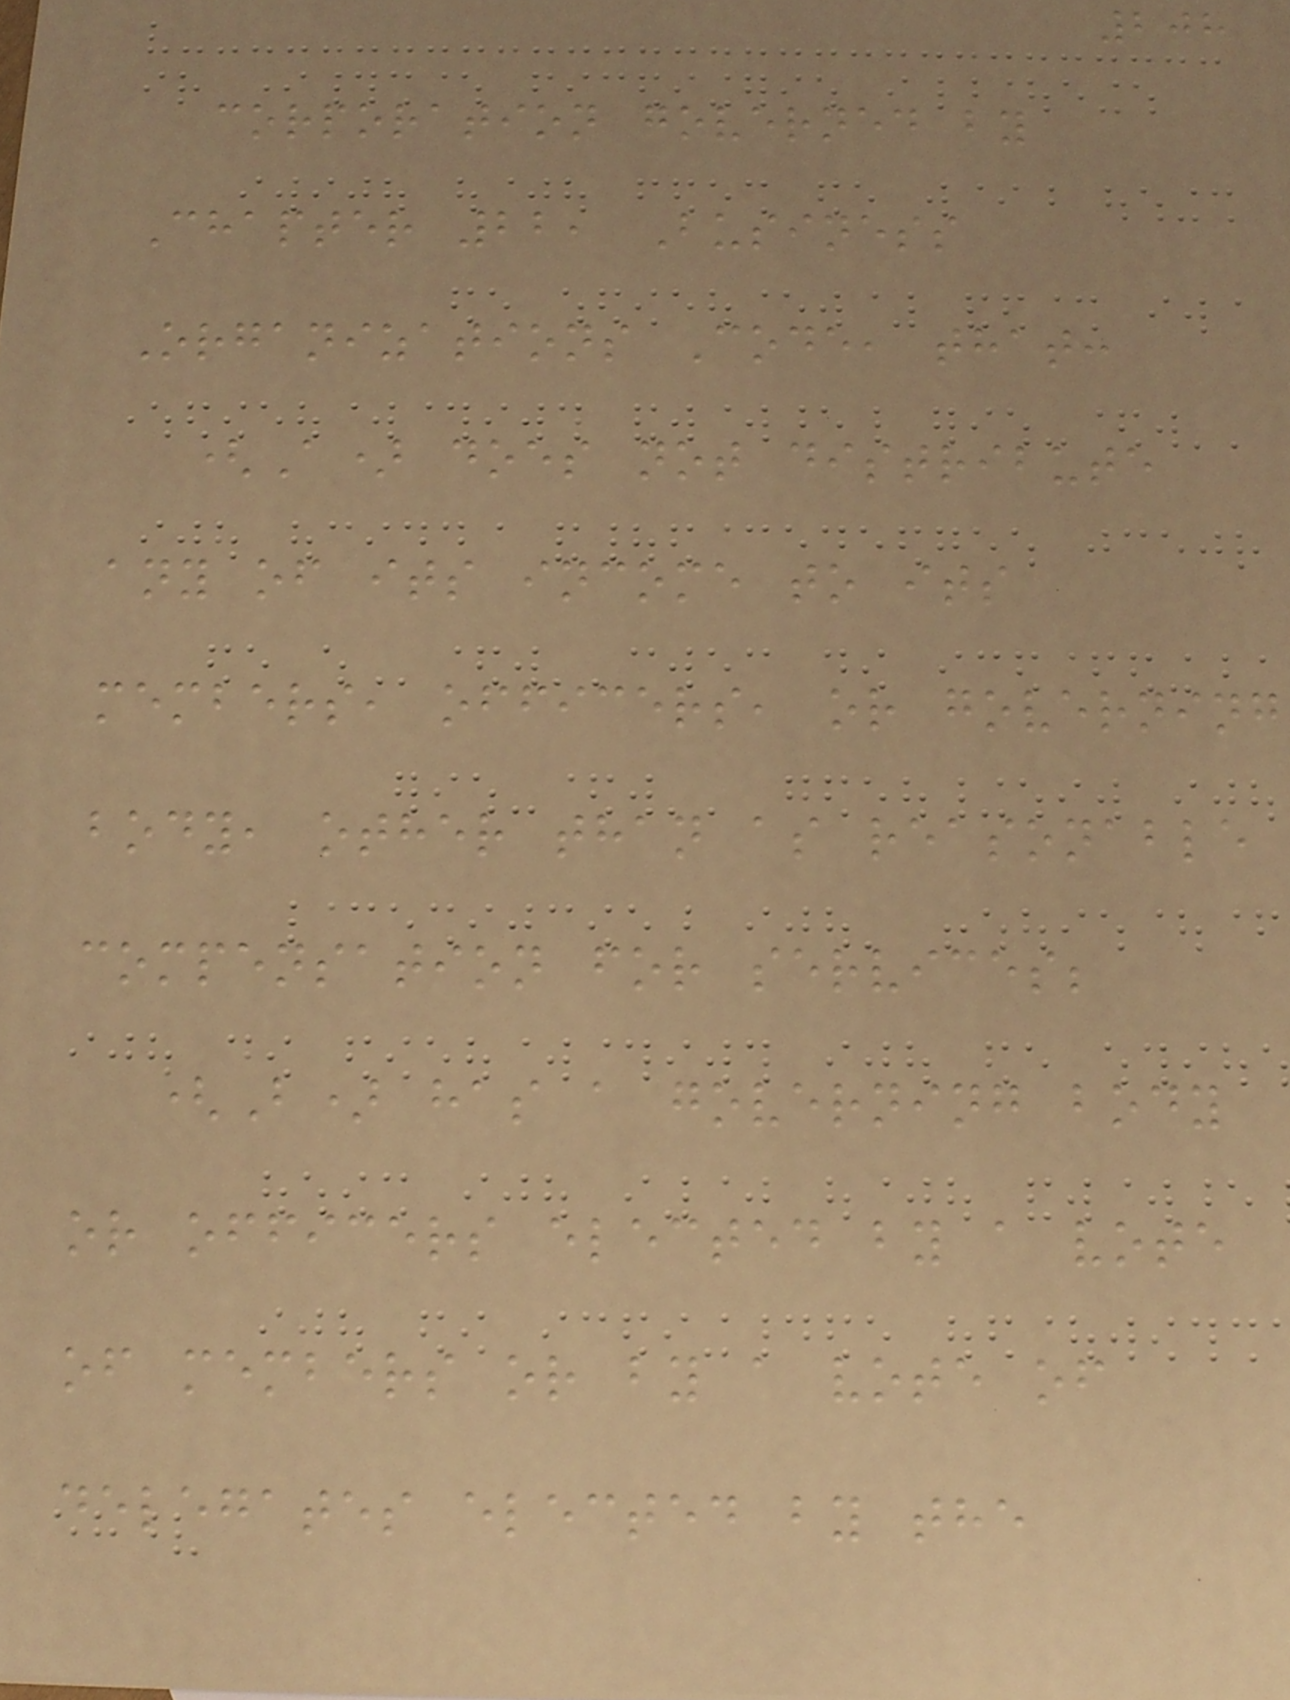208
corporation governed by
Chapter 22, Business
Organizations Code, that:
(A) does not distribute
any of its income to its
members, officers, or governing
body, other than as reasonable
compensation for services;
(B) has a governing body
or officers elected by a vote
of members or by a vote of
delegates elected by the
